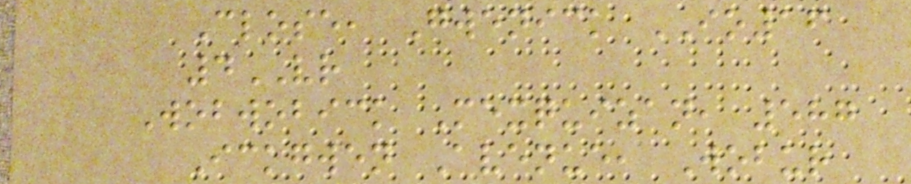Close, Gwenick IO16
4VR
Wobwobick Mexquizan, 587
Ickgwen Avenue, Wobur
